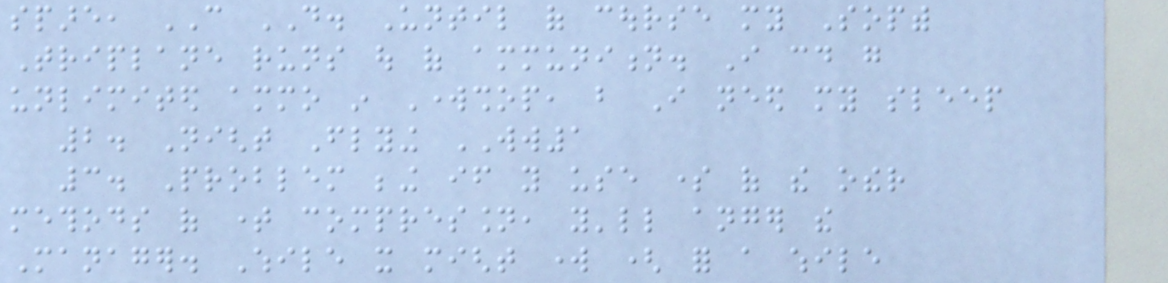spare, CAN DO. Until of course my Sopwith
Triplane runs out of ammunition. I could go
unlimited ammo in Workshop, but I need my sleep
2. Night Flying WW1
3. Problem being if you use some of the other
methods of time compression, you'll anger the
Manager. While it might work ( for a while
